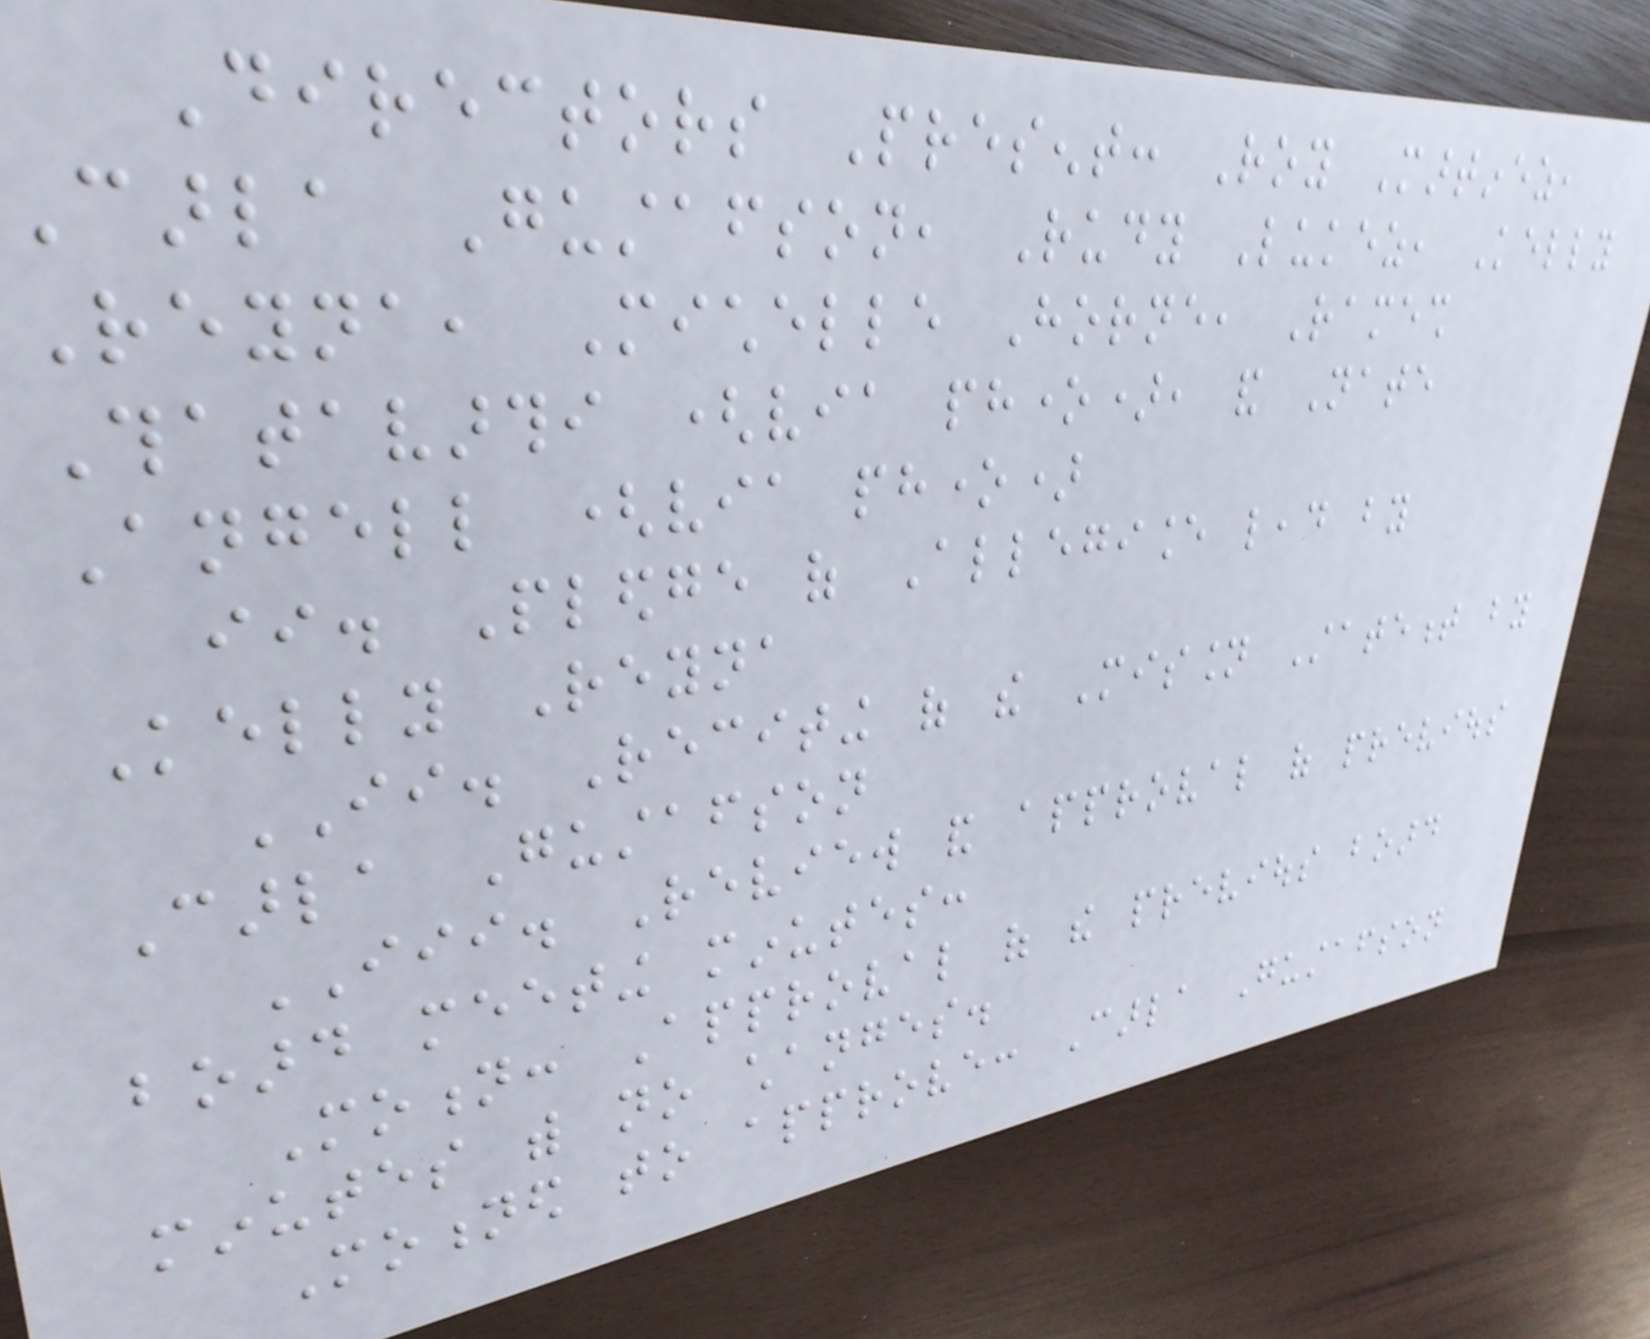Directors Present: Roy Martinez,
Carla Gustafson, Rudy Lukez, Kelly
Reyna, Michelle Horne, Ramesh
Thatavarthi (via phone), and Nate
Angell (via phone)
ii. Pledge of Allegiance lead by
Kelly Reyna
II. Reciting of the Mission Statement by
Carla Gustafson
III. Review and approval of previous
board meeting minutes:
Motion: Approval of the previous board
minutes with no changes.
Motioned to approve: Carla Gustafson
